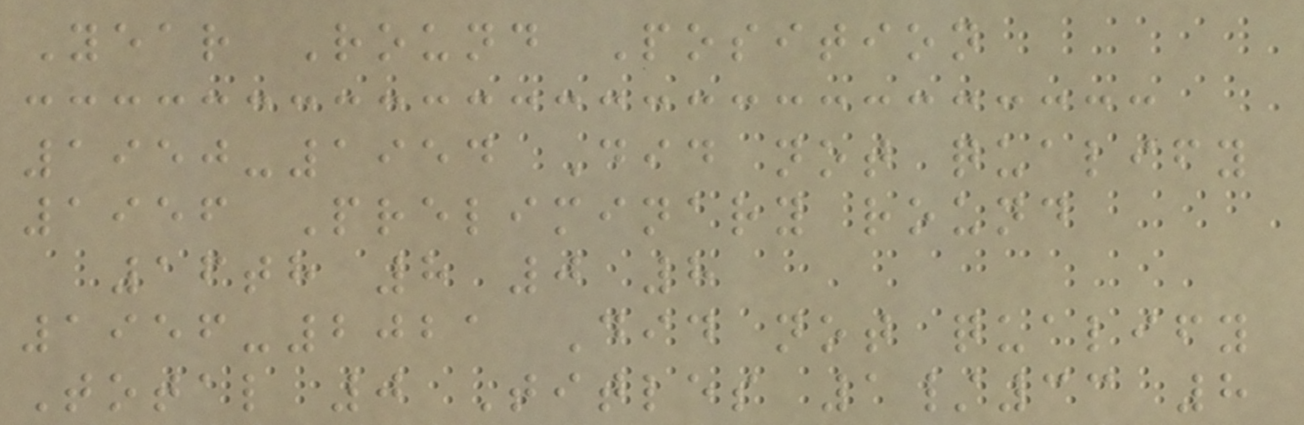Year Round Position
1950-1954 Did not qualify
1956 Preliminary round
16th 8 0 8
1956-2021 Did not qualify
Total 0 Titles 1/33 8
